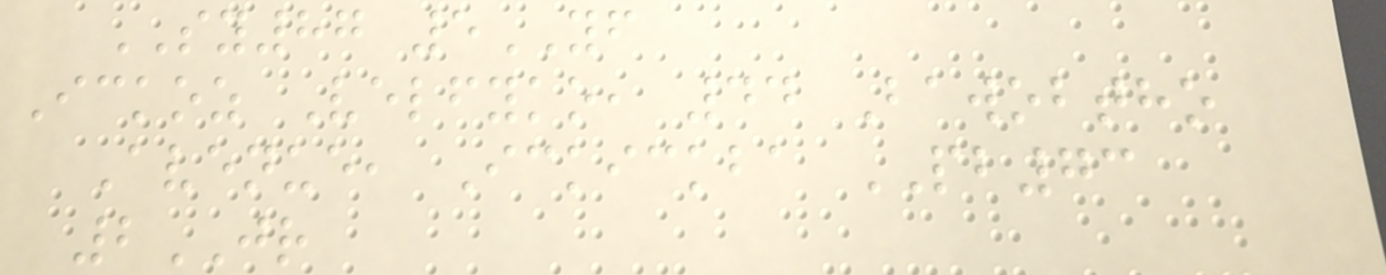SY87 5YF
Ickoz Velfyko, 44 Bawobtho
Avenue, Ickickba PB73
2JR
